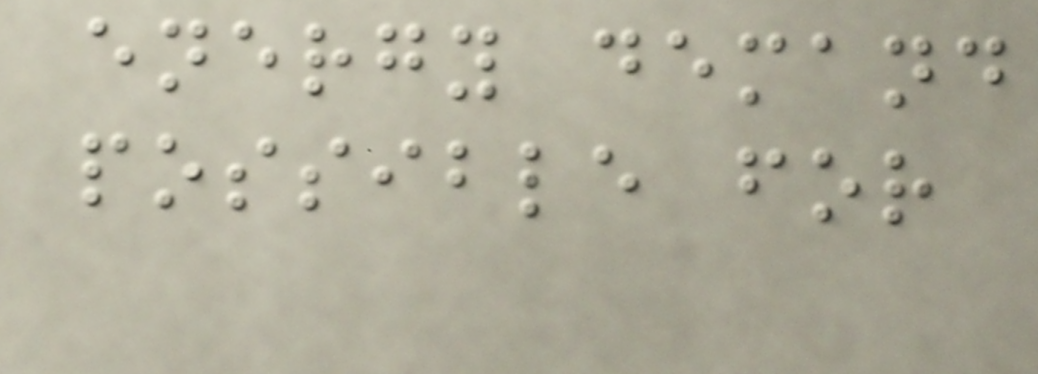energy demand
possible for
